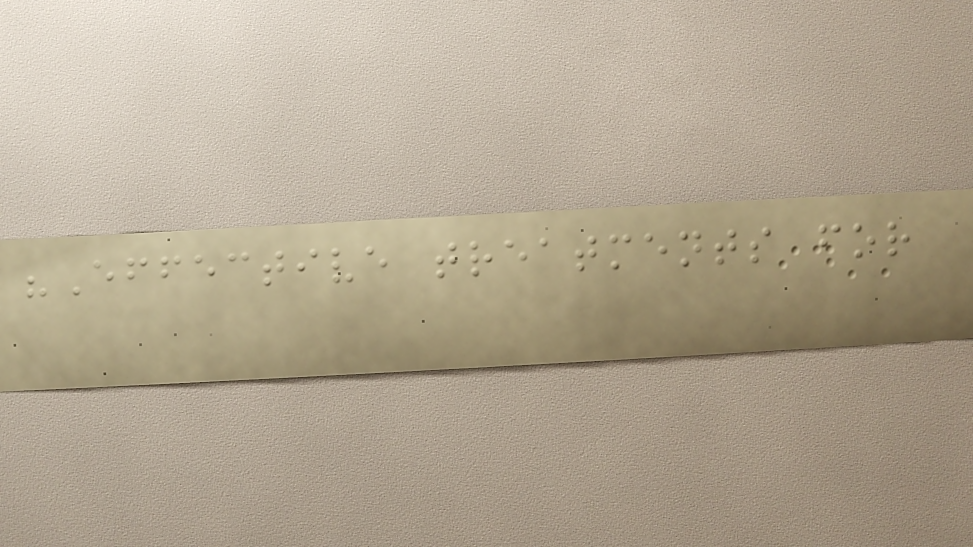"Effective treatments for
